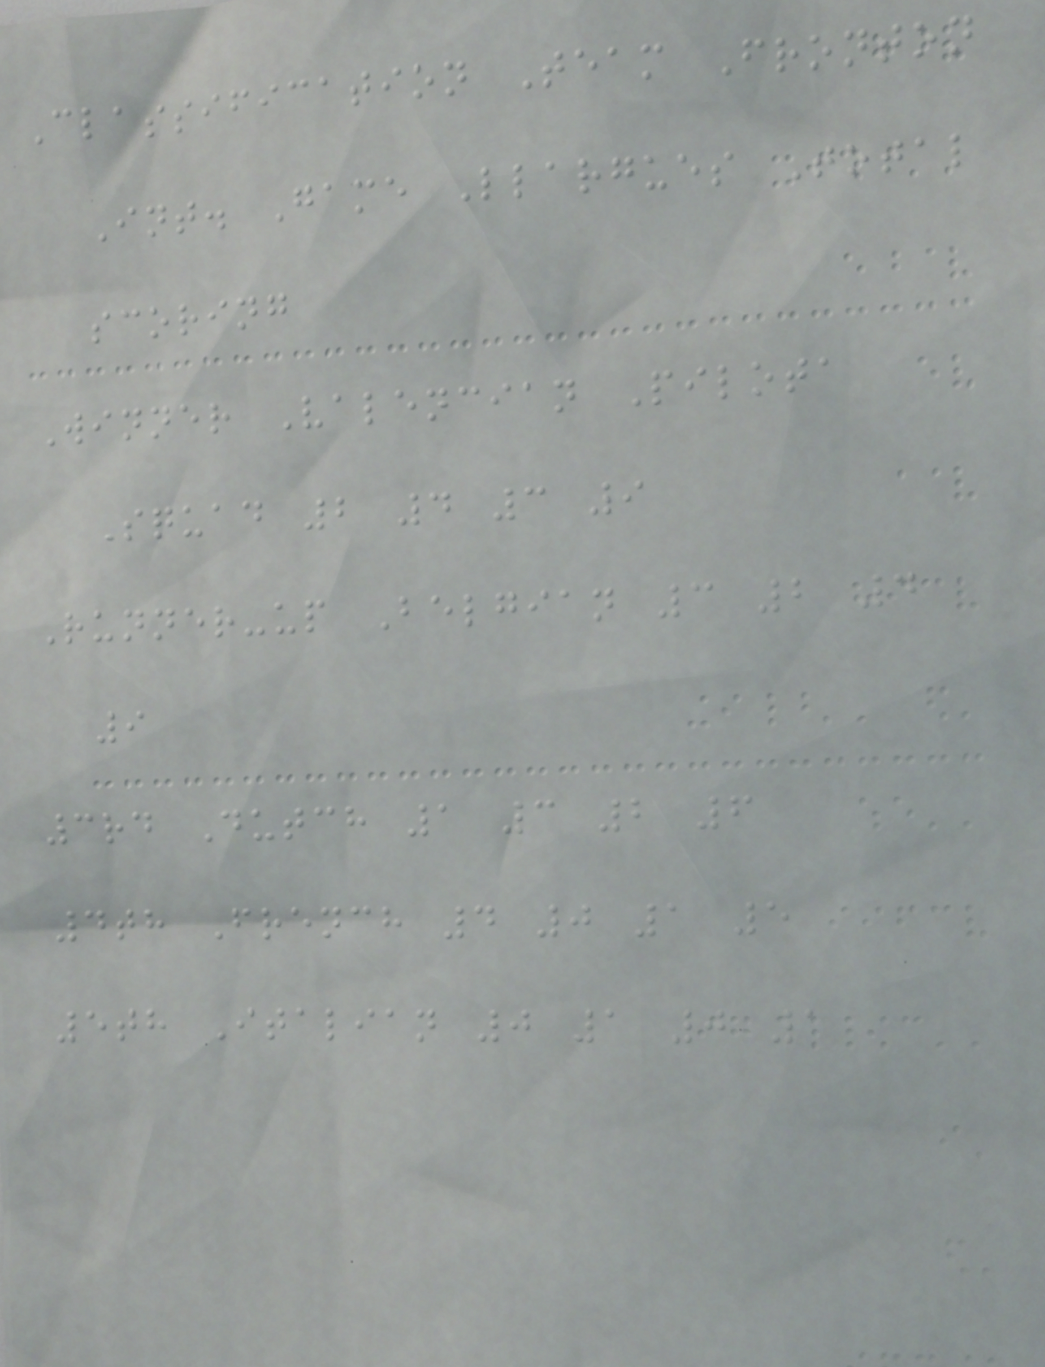Classification Team Fronton
Int. Game Llargues Total
scoring
Winner Valencian Pilota
Squad 2 4 3 9
Runner-up Belgian 3 2 4
9
3rd Dutch 1 3 2 6
4th French 4 0 1 5
5th Italian 0 1 0 1
